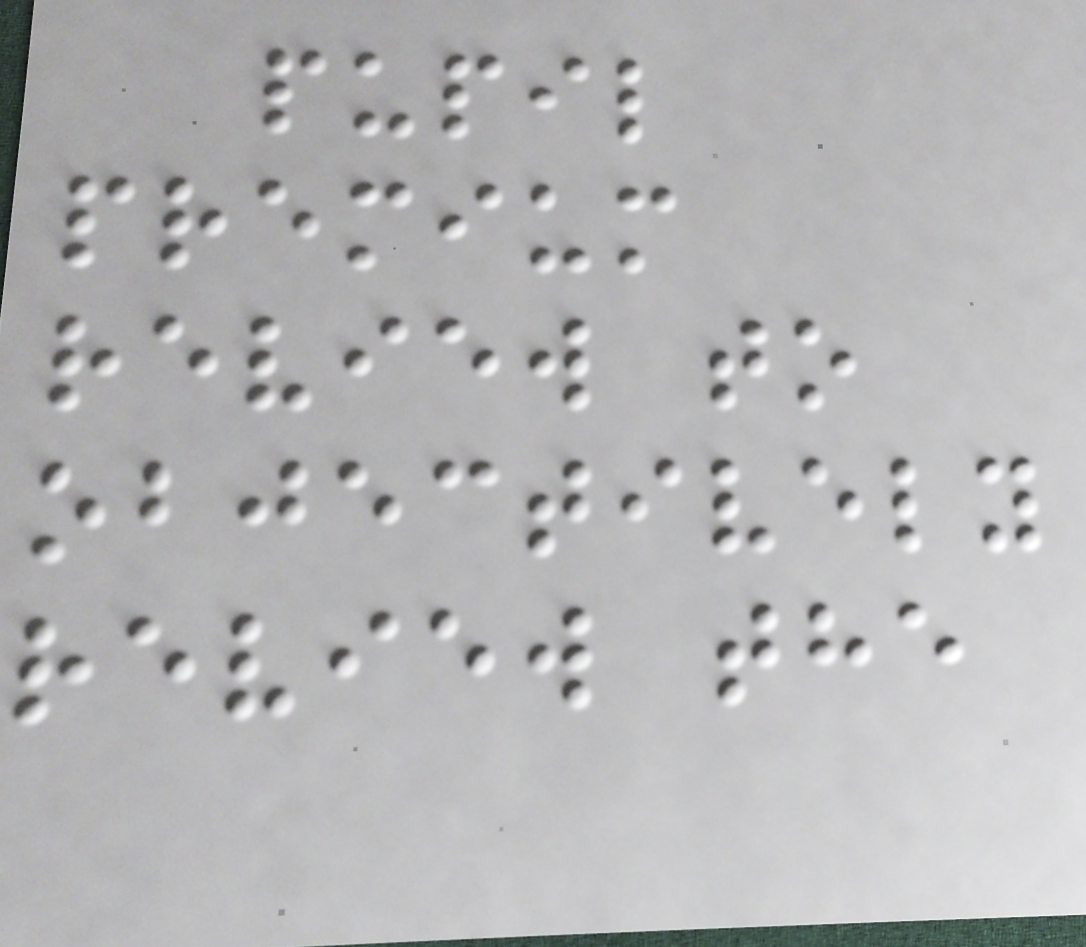pupil
premium
review to
objectively
review the
